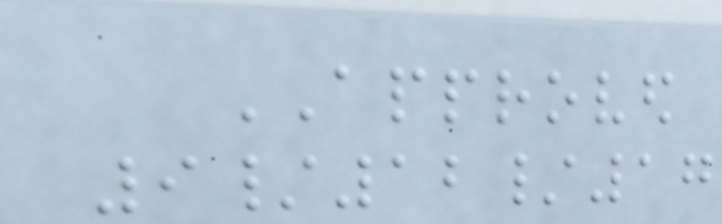APPROVED
9/12/17
